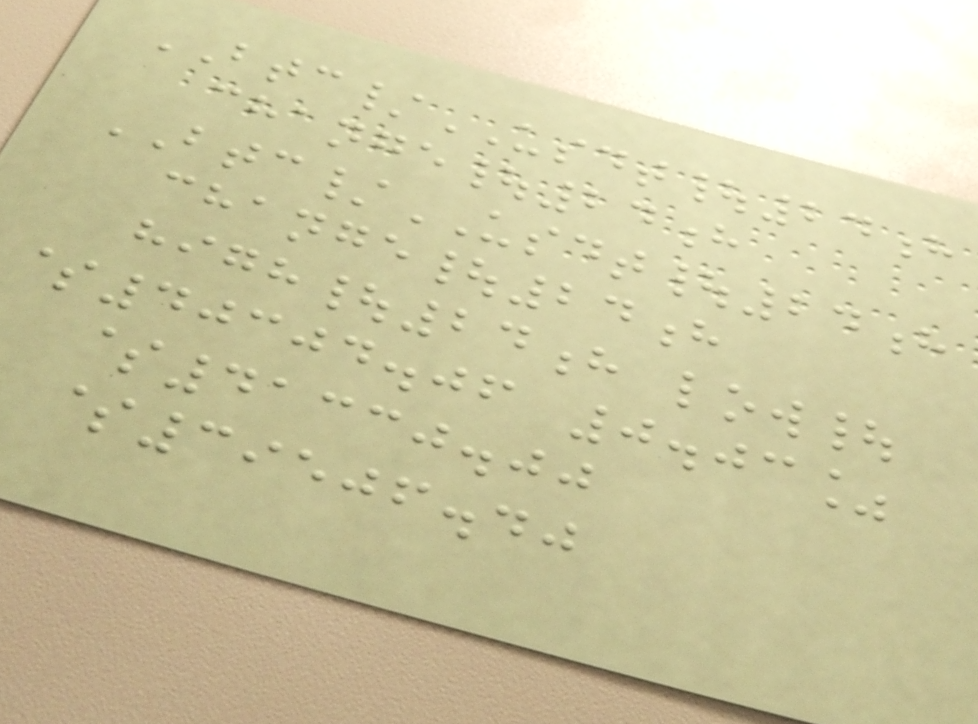BTC/USDT|24h
change|24h
BTC/USDT|24h
change|24h
high|24h low|
$40304.06 0.03%
$41330.00
$39506.40
